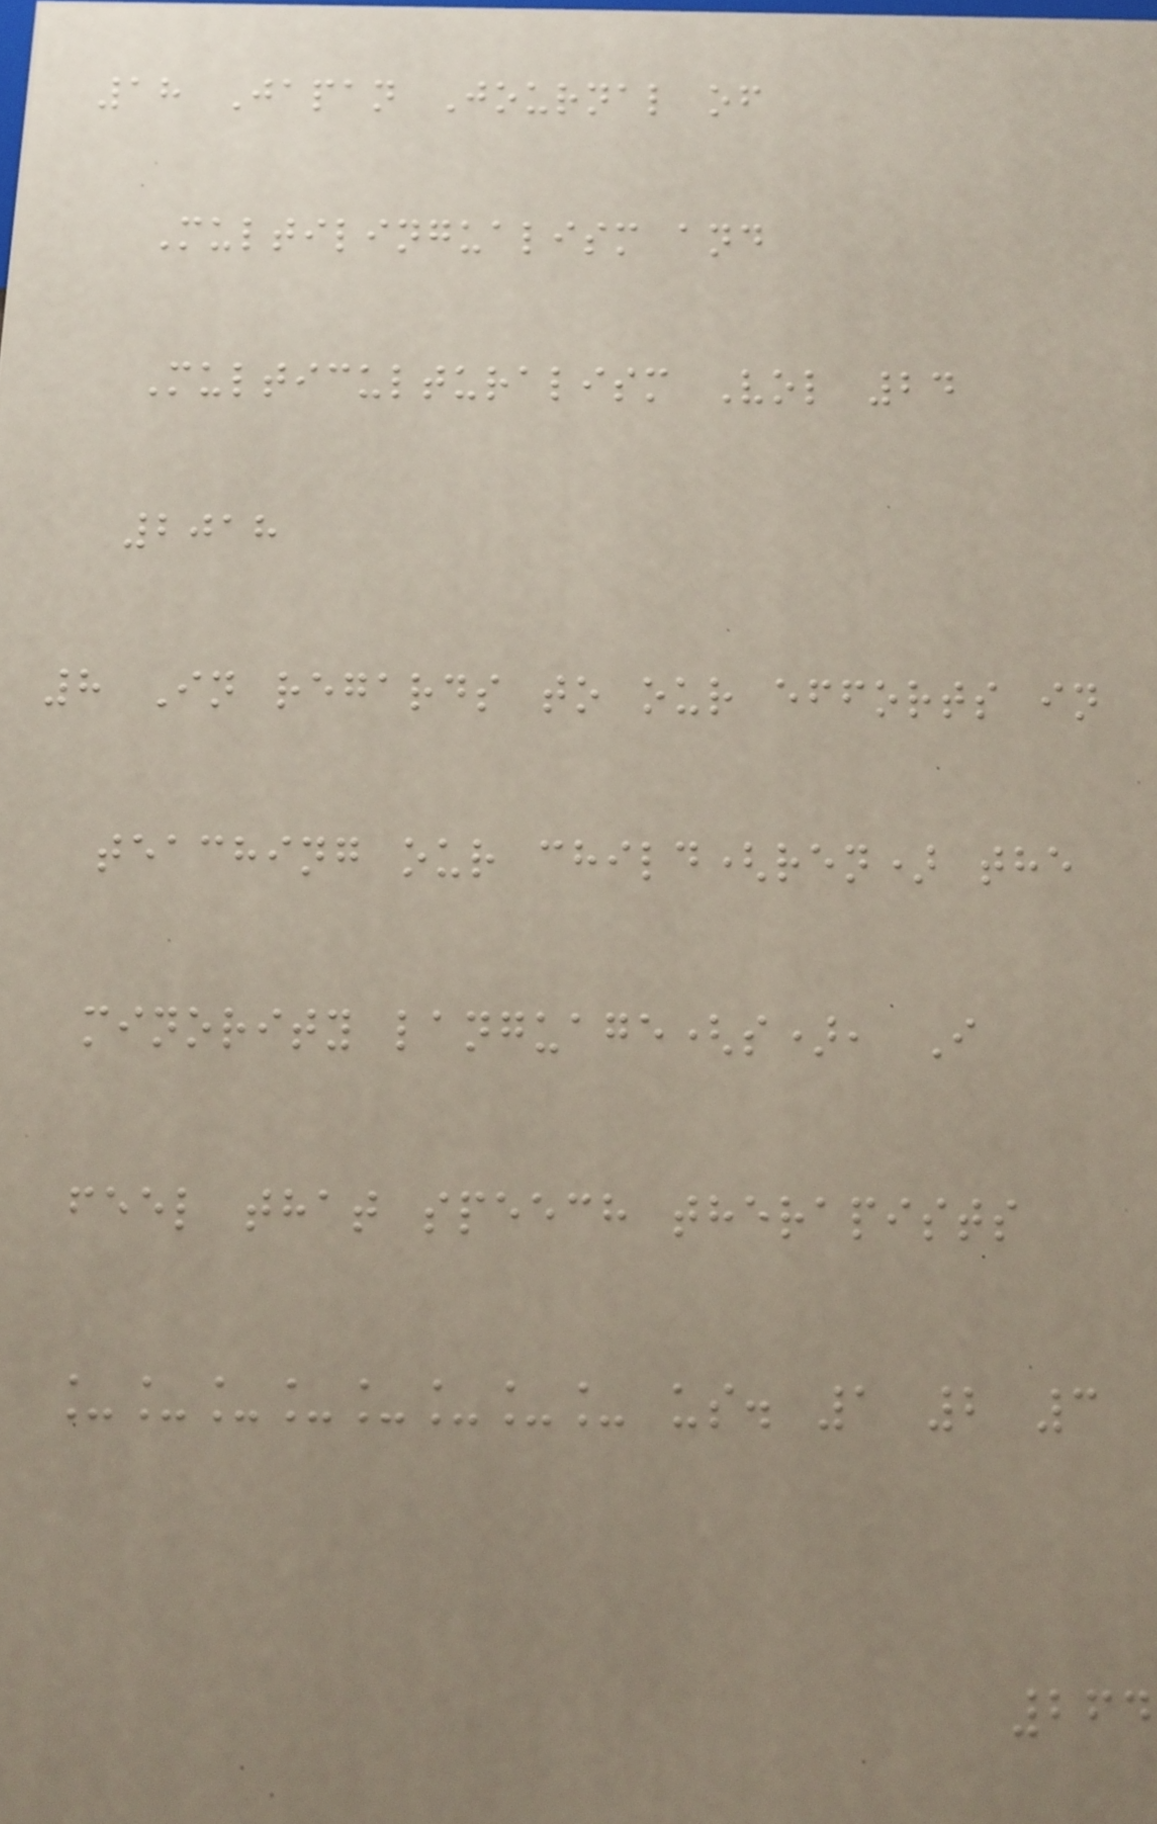18 Japan Journal of
Multilingualism and
Multiculturalism Vol 24
2018
8 In regards to our efforts in
teaching our child(ren) the
minority language(s), I
feel that speech therapists
________ us. 1 2 3
264
